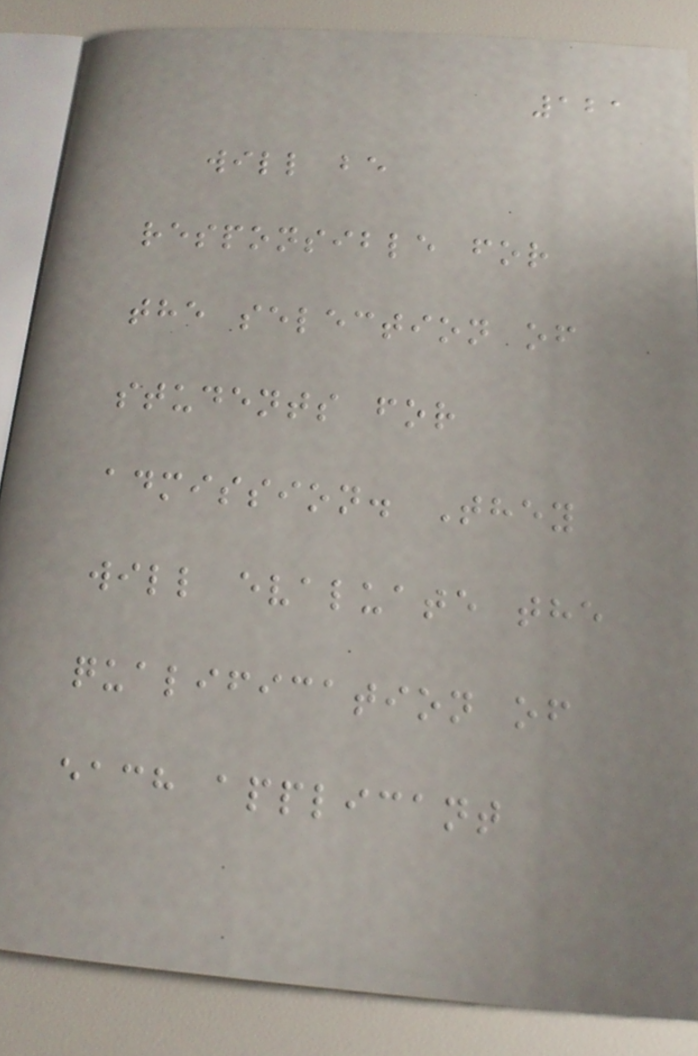121
will be
responsible for
the selection of
students for
admission. They
will evaluate the
qualification of
each applicant
